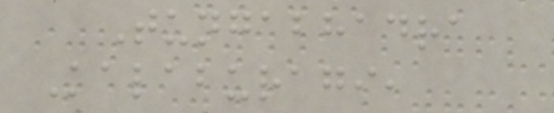Tungabhadra
Kalaburagi,
